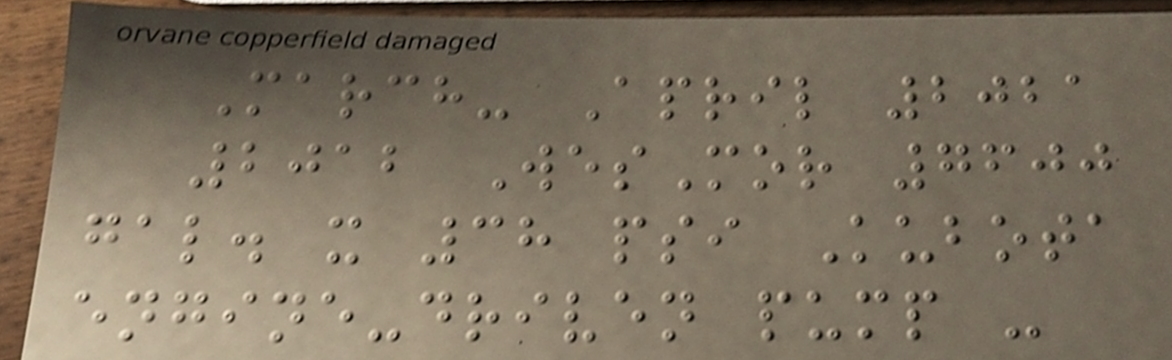March- April 2021
2012 WesMor 7600
gal. x 38 psi Kubota
engine-driven pump -
